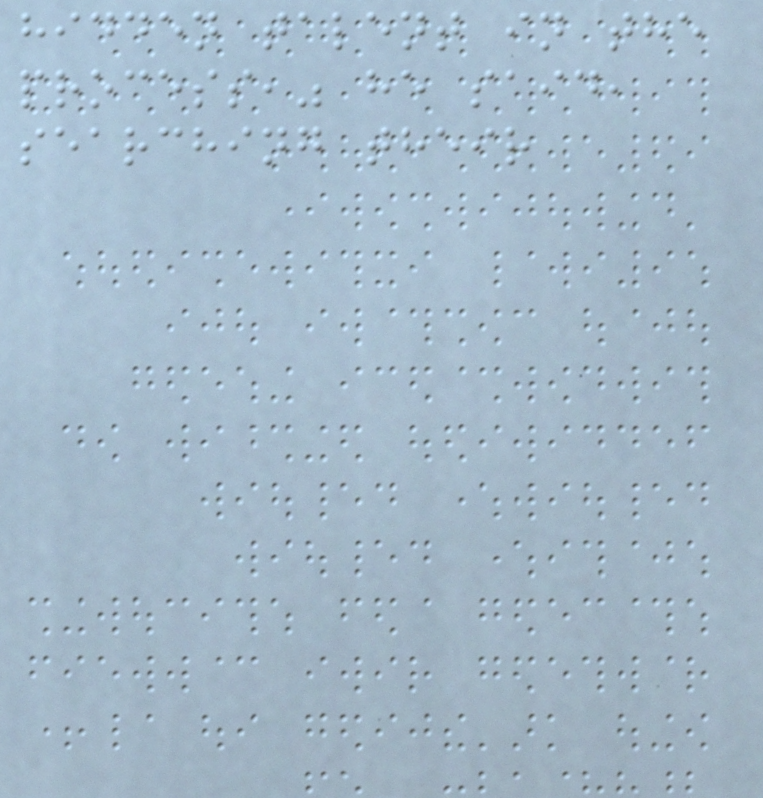hidden talent in the
process," he said,
searching their
